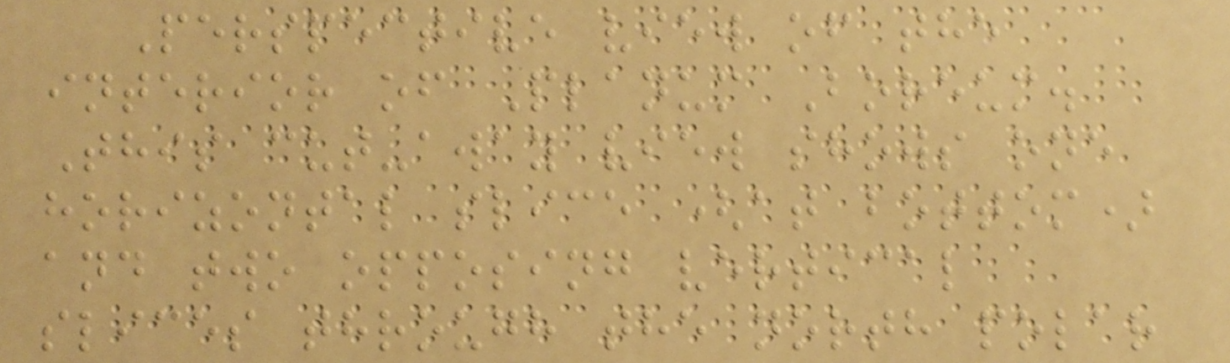Perspective view of the
interior of Planum Boreum.
This cut-away view shows one
horizontal slice (at bottom)
and two opposing vertical
slices through the north polar
